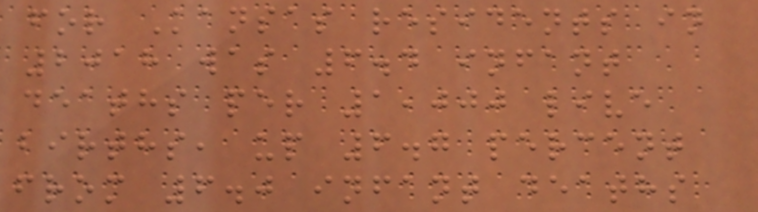for Kansas residents in
2018 was 6.4 infant
deaths per 1,000 live
births, up 6.7 percent
from 6.0 infant deaths
